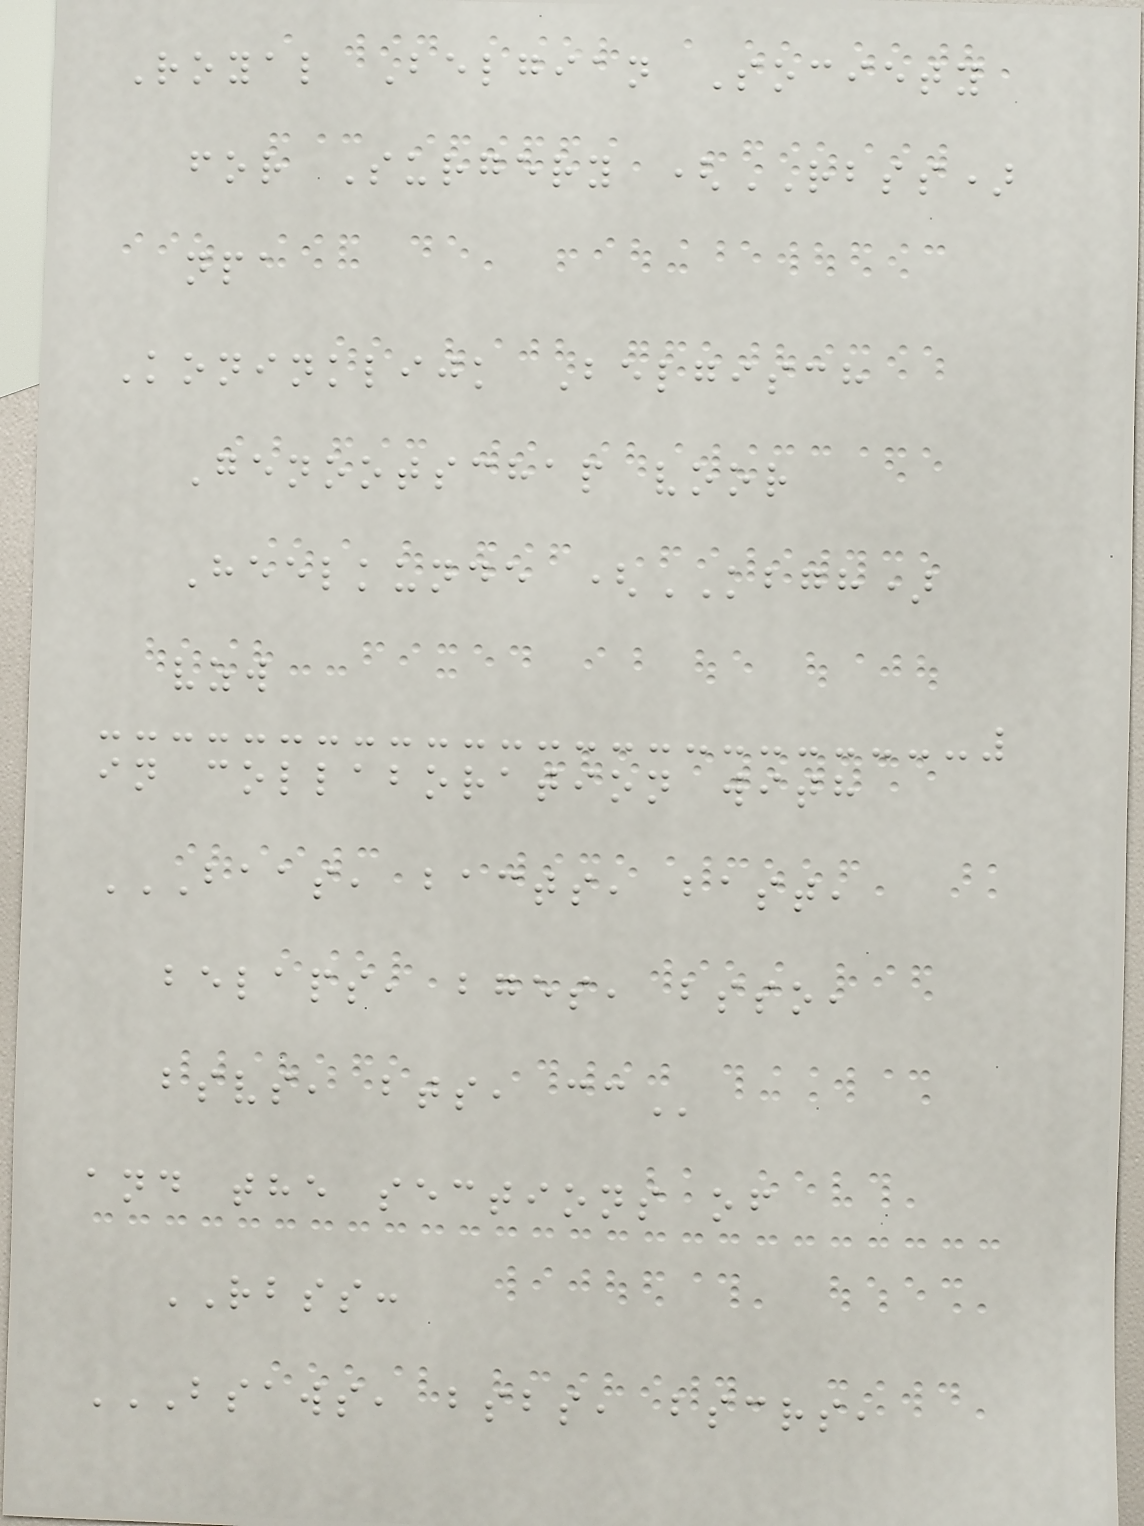Royal Belgian Society
for Surgery (RBSS)
npa
Koninklijk Belgisch
Genootschap voor
Heelkunde (KBGH)
vzw
in collaboration with
BAAS, BACTS, BAST,
BELAPS, BGES, BSSO,
BSVS, BTS, CC
and the sections of
RBSS:
BSAWS, BSBS, BSCRS,
